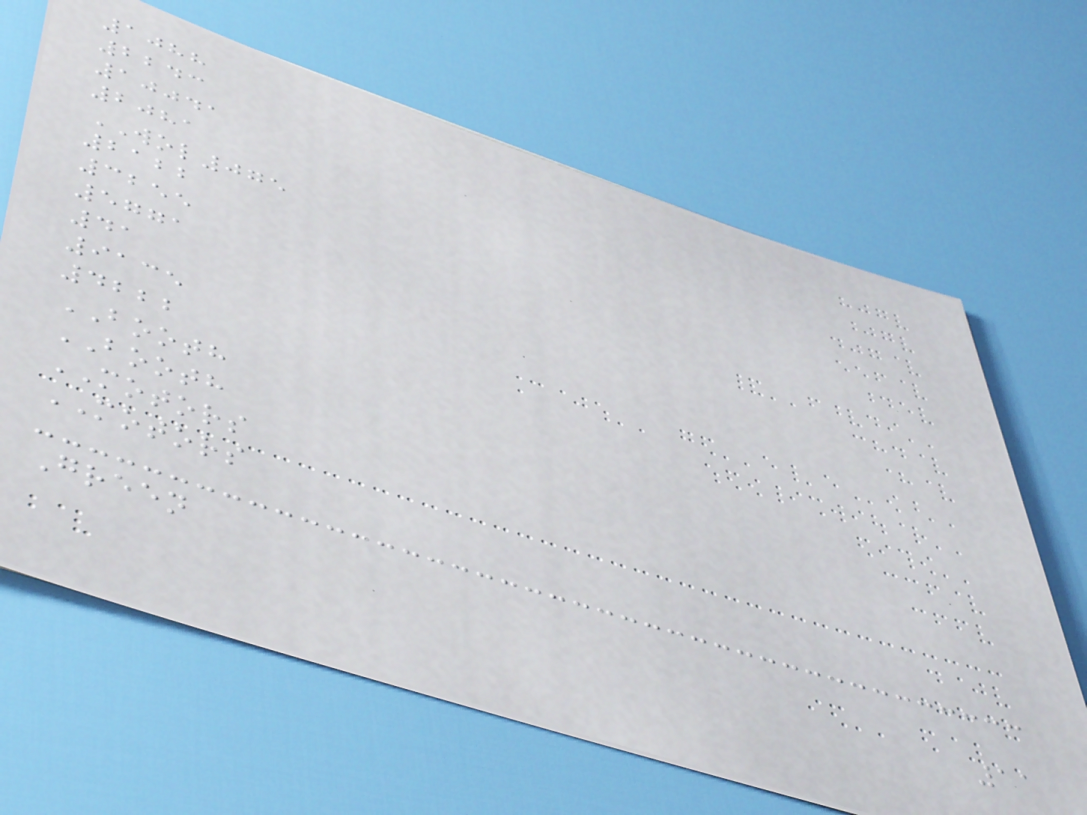1088
2243
10041
2081
WOL075
2122
3255
5771
41
9135
4222
BOOTH
BOOTH
MOTORS
MOTORS
Green
11
